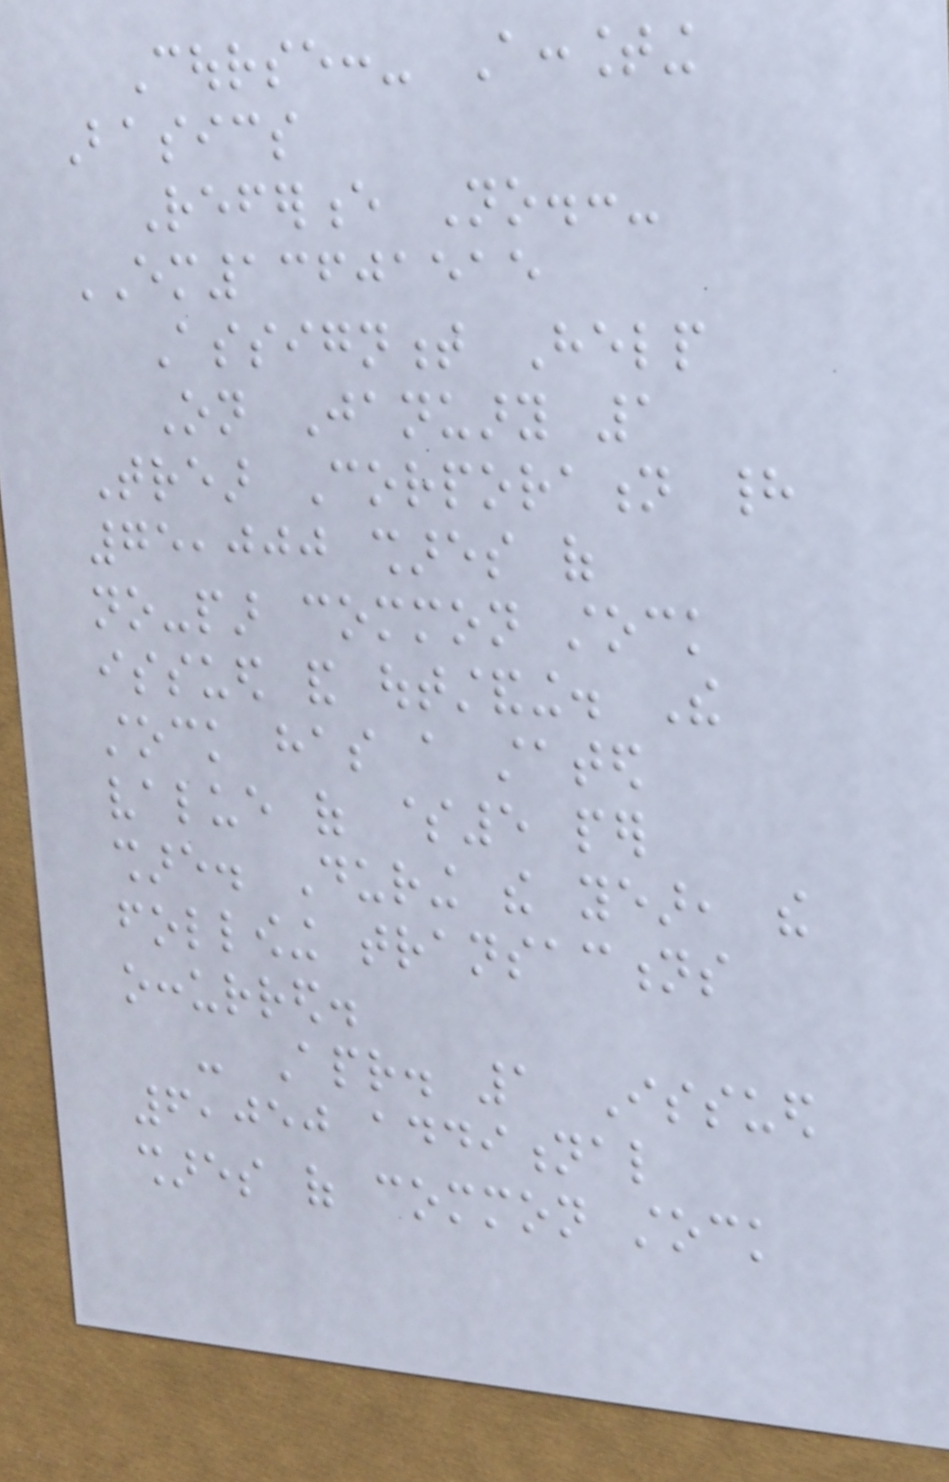Course:- Accounting
Basics
Reference No.:-
EM13601515
Assignment Help
On January 1
Trear Corporation had
75,000 shares of
no-par common stock
issued and outstanding. The
stock has a stated
value of $5 per
share. During the year, the
following transactions
occurred.
- Apr. 1 Issued
6,050 additional
shares of common stock
